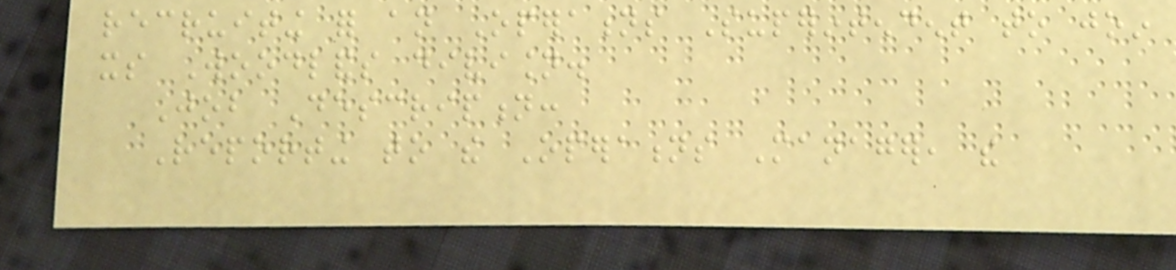recruiting for an Operations Superintendent to join
its Woodlands division.
Job Description:
Reporting to the Operations Manager, the
